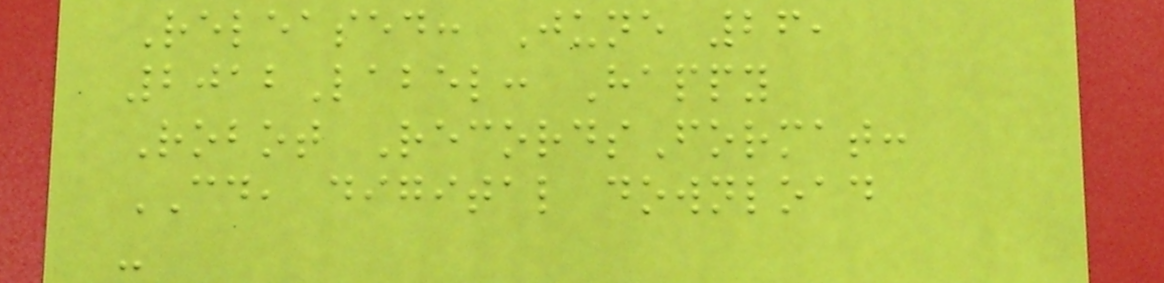Released: June 26,
2012Label: Happy
Robot RecordsFormat:
CD, digital download
-
